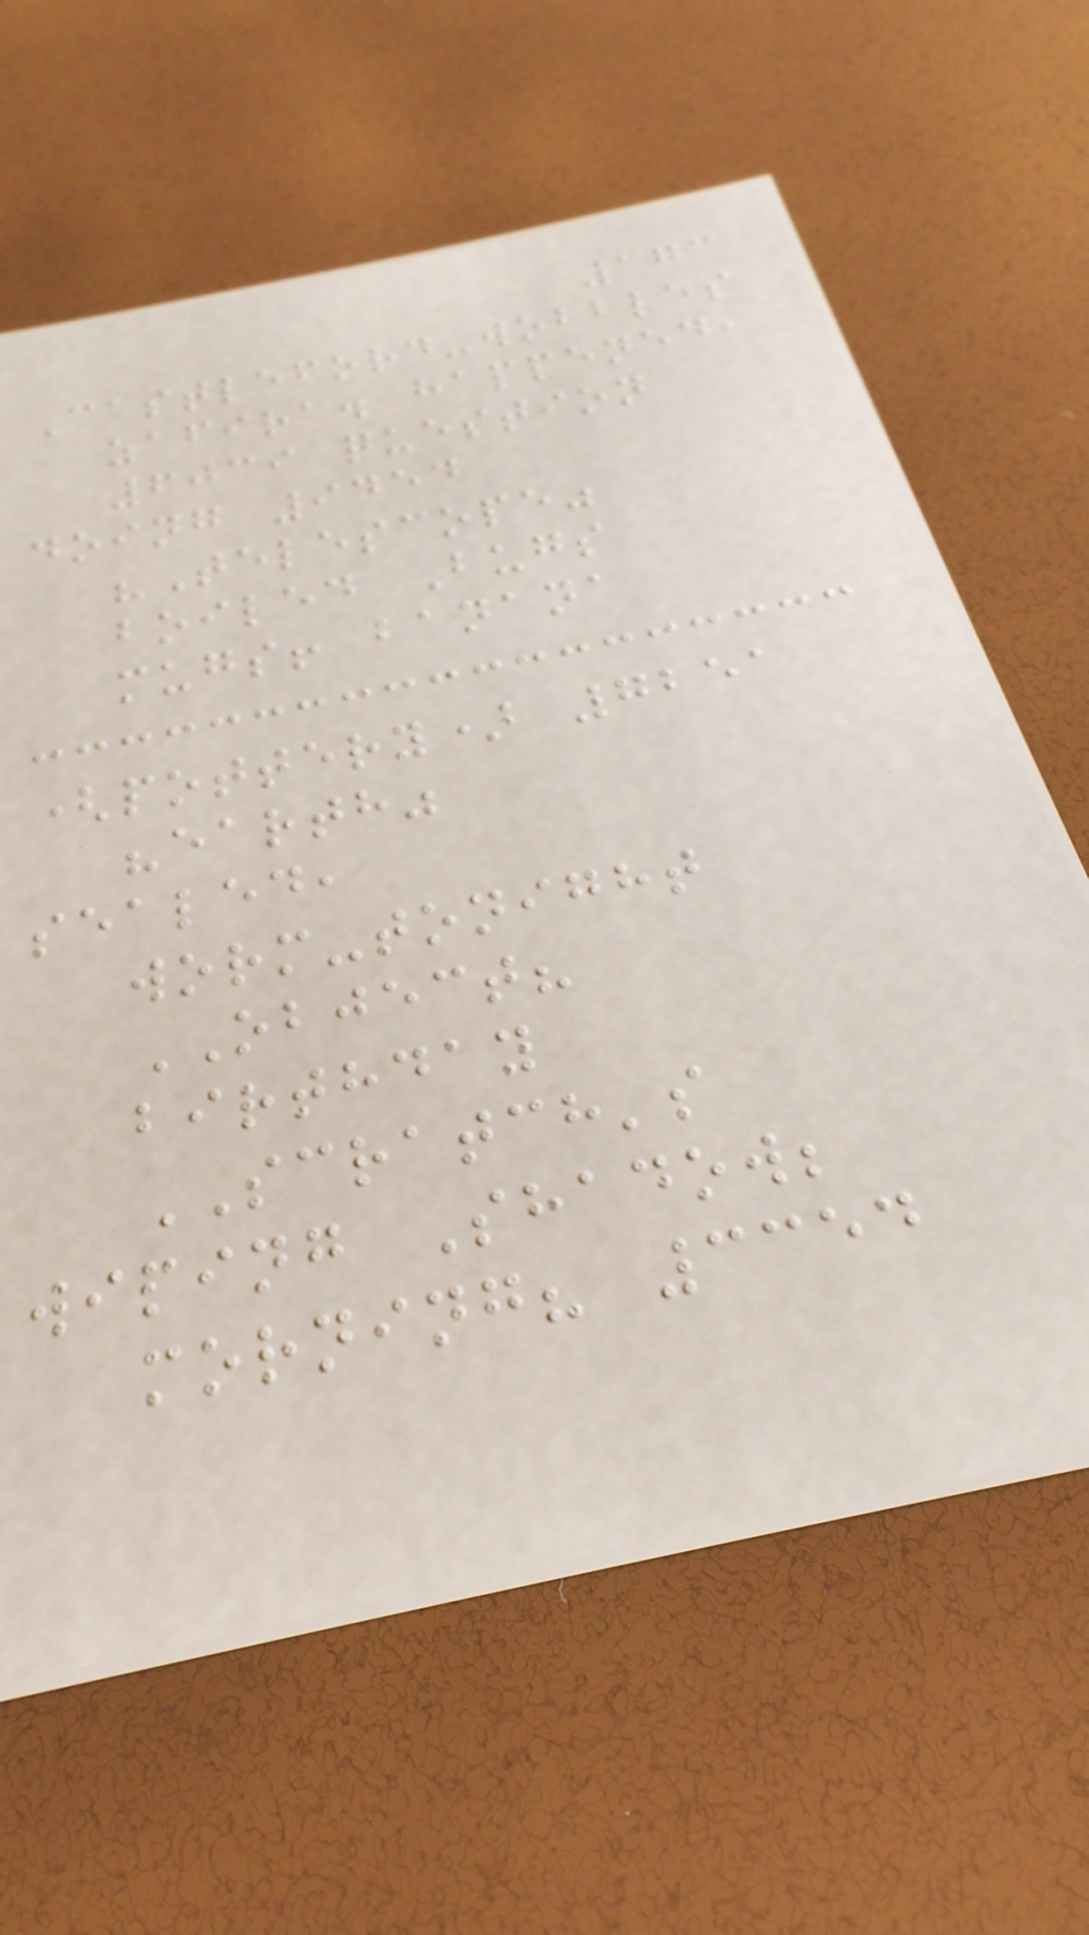173
Castleford-wobbles
zafira. happened,
6039 question
doing 9454
"Telescope"
boiled Bugs
mugs! banana
(pottery) 7251
"earth"
sealed,
worm-tonight
OBJECT?
birthday
SCRATCH's
wiping Shadow;
morning? 3354
